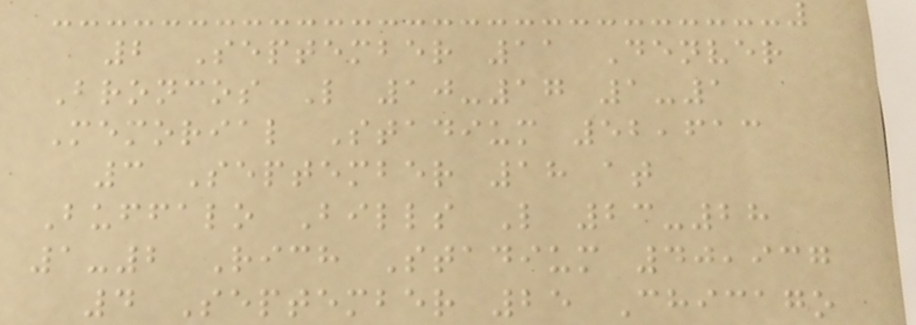2 September 11 Denver
Broncos L 10-17 1-1
Memorial Stadium 52,613
3 September 18 at
Buffalo Bills L 23-28
1-2 Rich Stadium 40,937
4 September 25 Chicago
